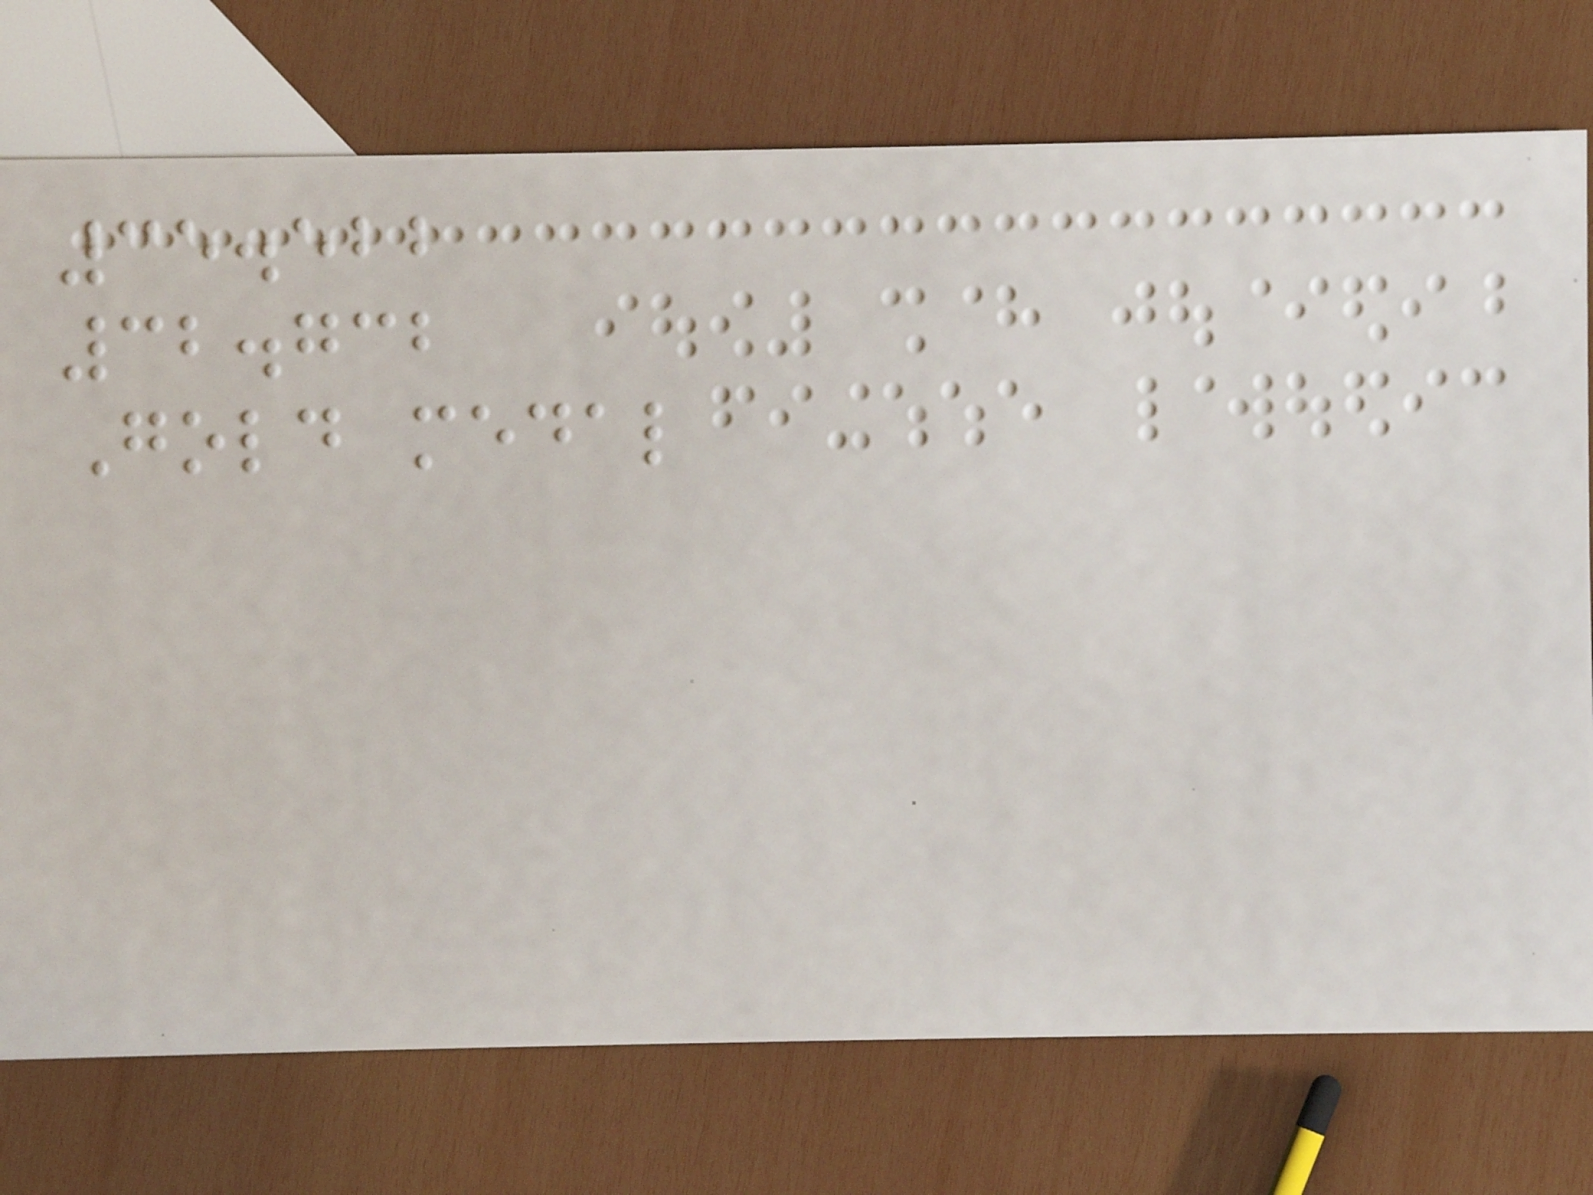35.522
32.732
Gold medal
